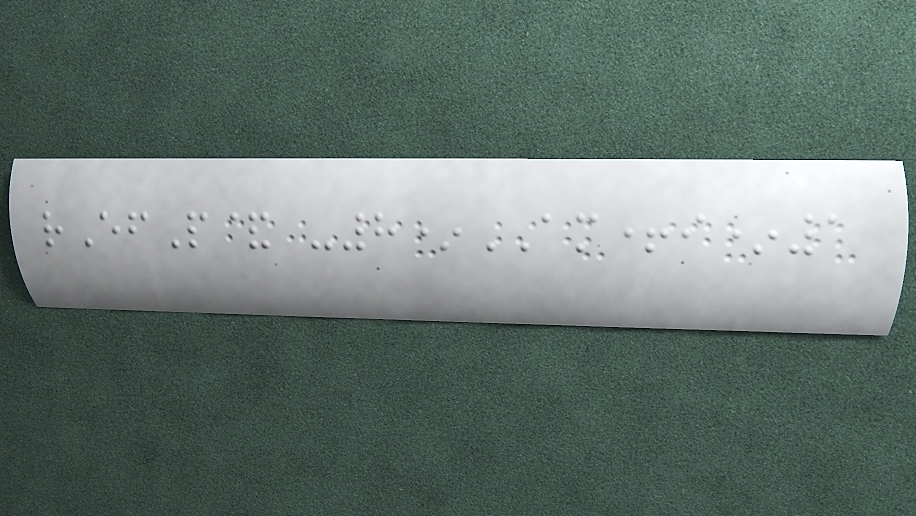rEfP& -8*AM+i*1
